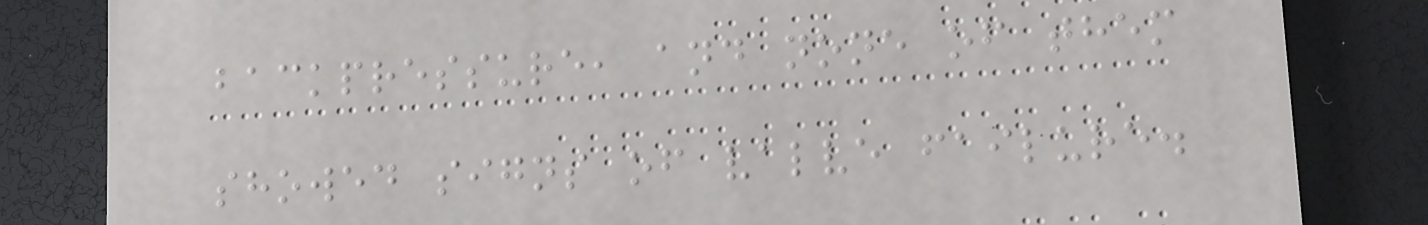backpressure, and none of them
showed signs of valve failure.
